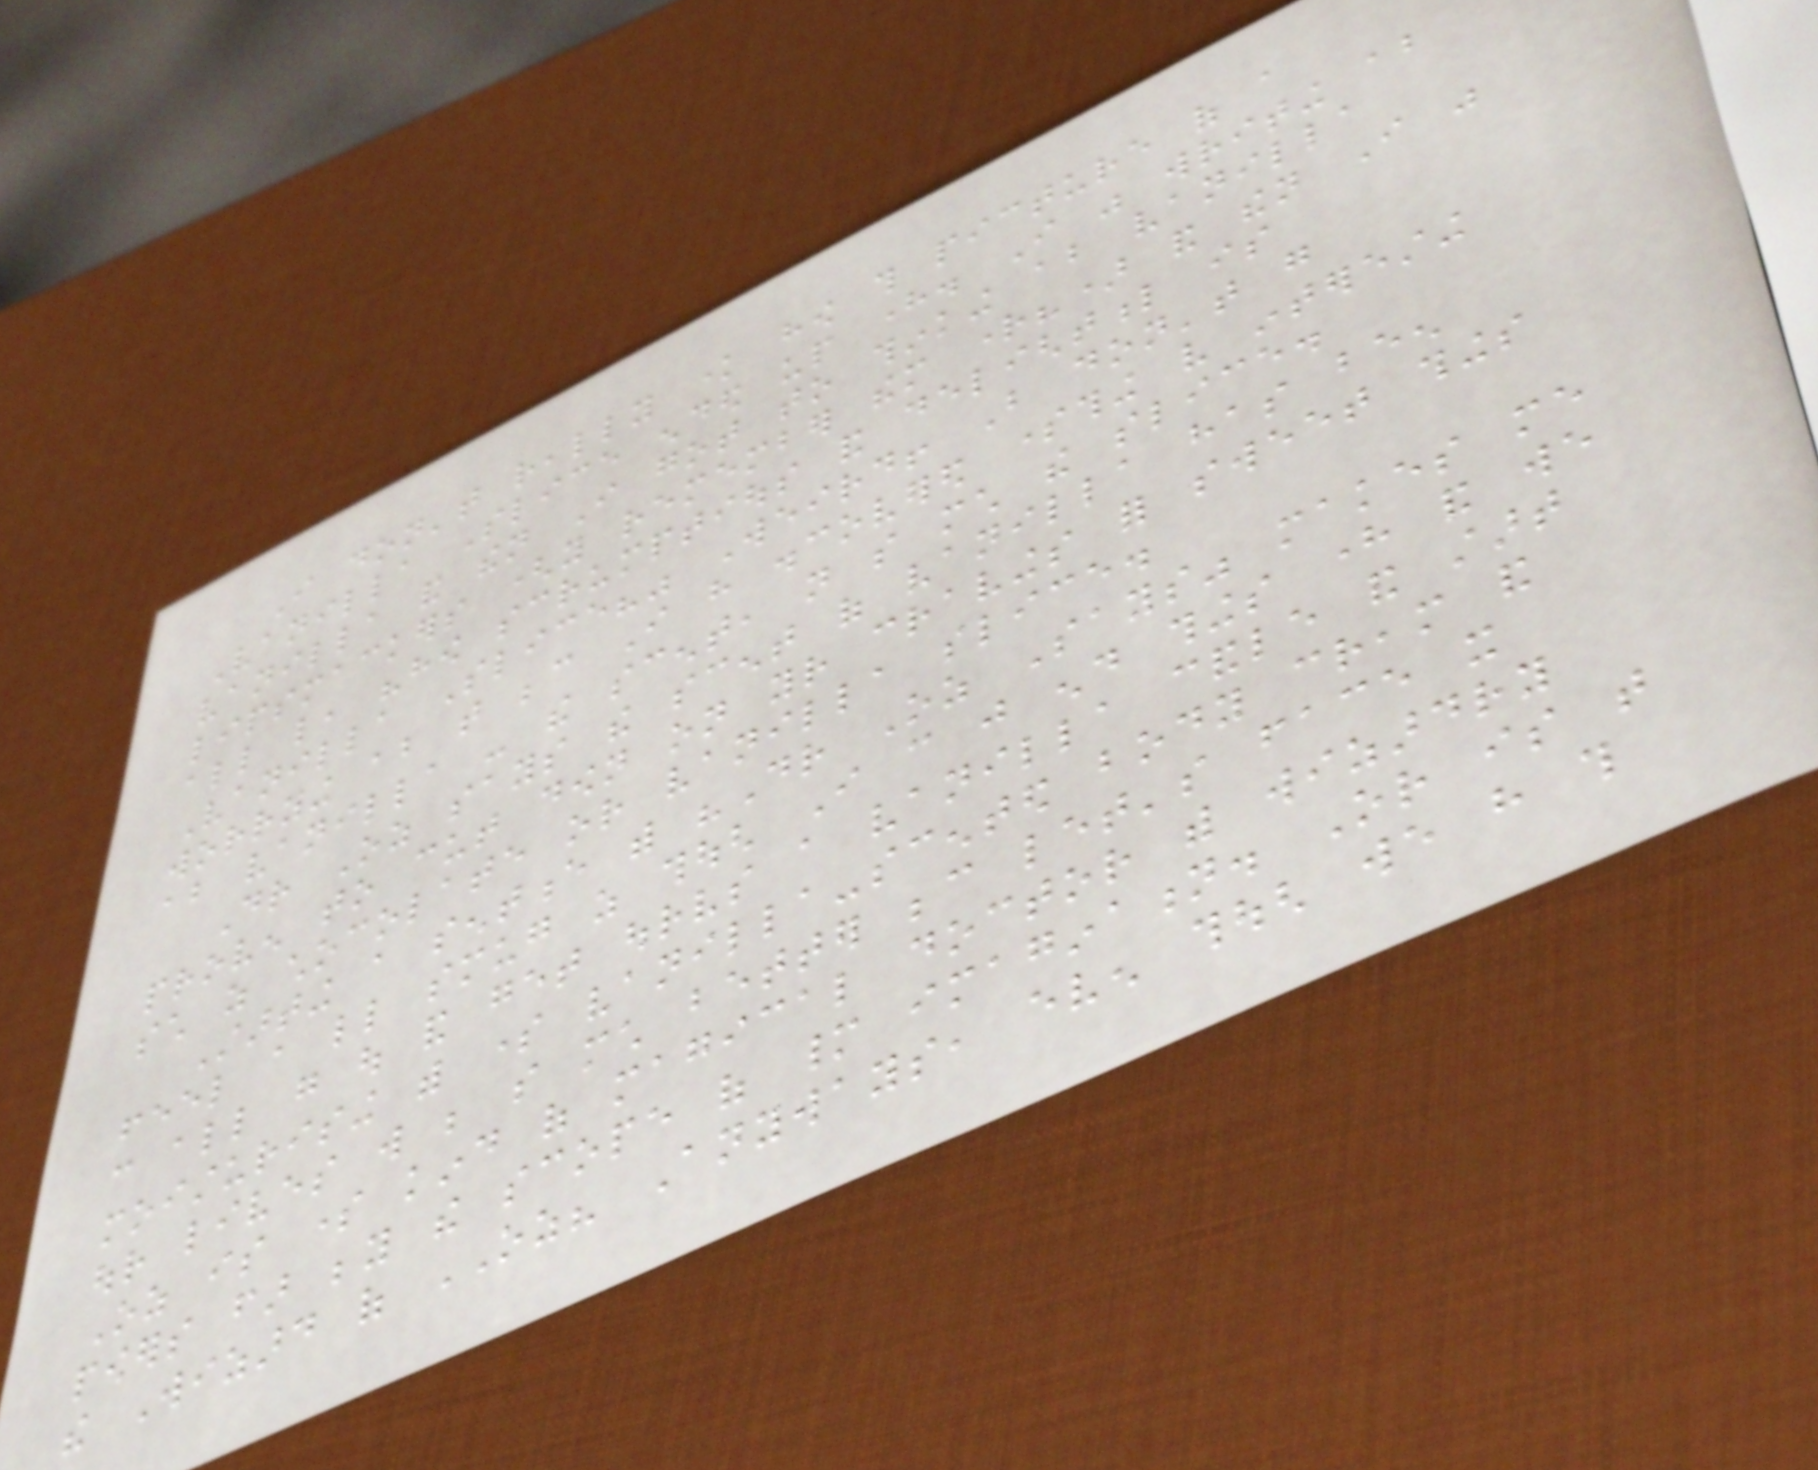I don't really know how this picture of a
Vanilla Slice ended up here. I was writing about
vanilla and then I got to thinking about vanilla
lipsmackers (you remember them right?) and then I was
all like, "how scrumptious and delightful is
Vanilla Slice?" Weird! But don't go
worrying about that because I have discovered something very interesting
about vanilla - the scent, not so much the slice.
Dr Oz says the scent of vanilla has been
proven to cut down on your cravings for sweet things
such as chocolate or vanilla slice.
Starting a sentence with "Dr Oz Says" makes me
feel a little smug as though I can just end things here and we
can all go out and get ourselves a vanilla candle and start
moisturising with some vanilla-scented body cream and
our lives will be so much better because let's face it
Oz is some kind of magical doctor with wizardry
powers far beyond the scope of many imagination. Or is that
the Wizard of OZ? Anyways, even though we have this
